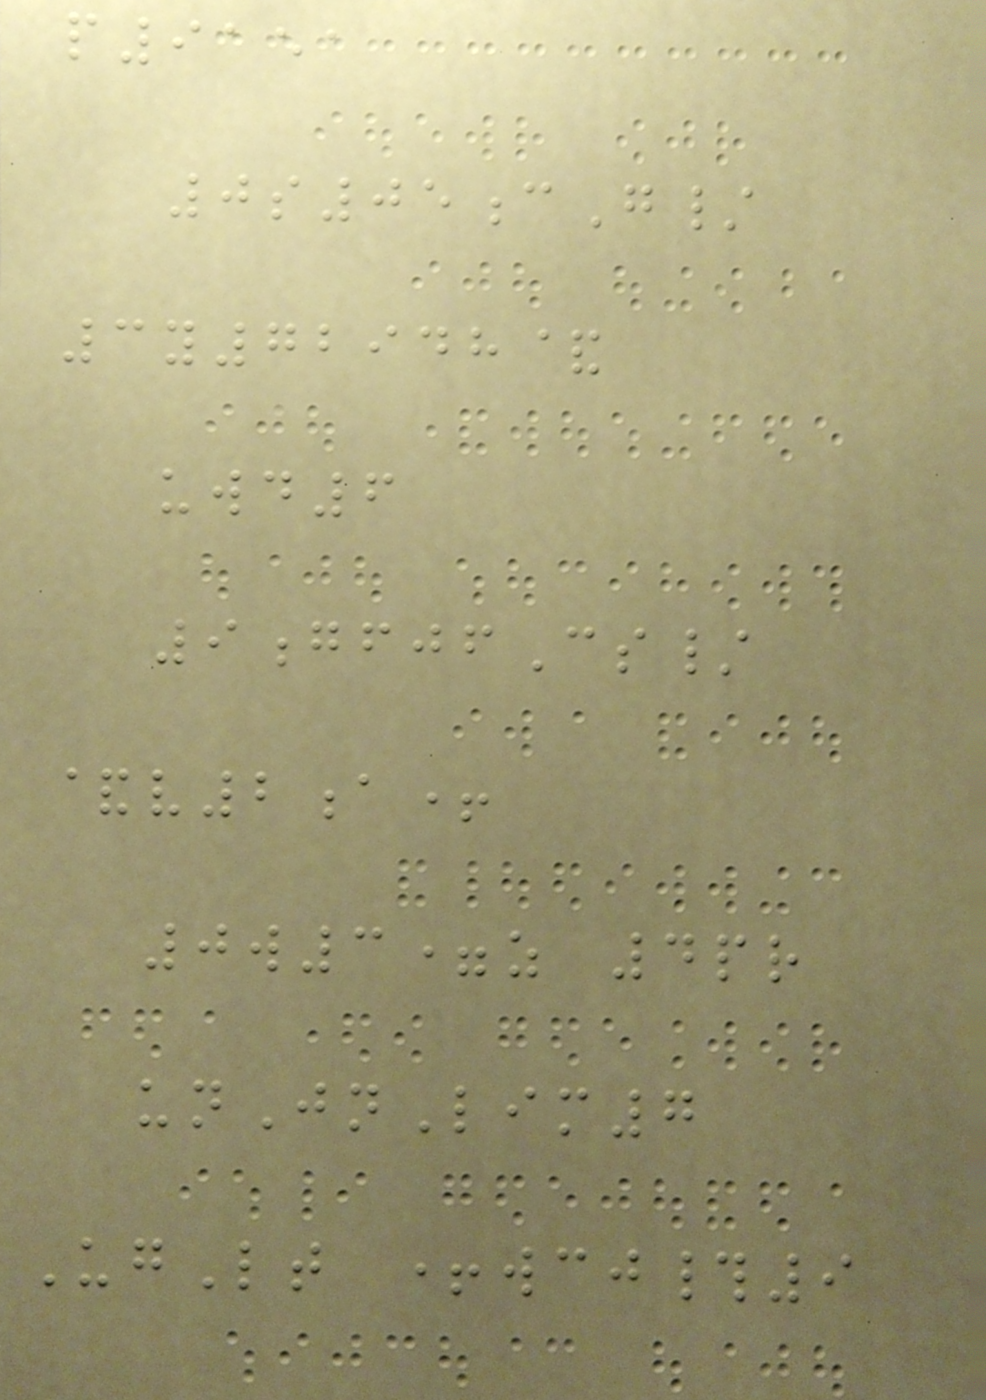p9151
0s05cG/
3y72948&
uwd6
9gfjfCs/
&v2a+
0w3=z 4pr
unJnLim7
UgLt +wcj#9
